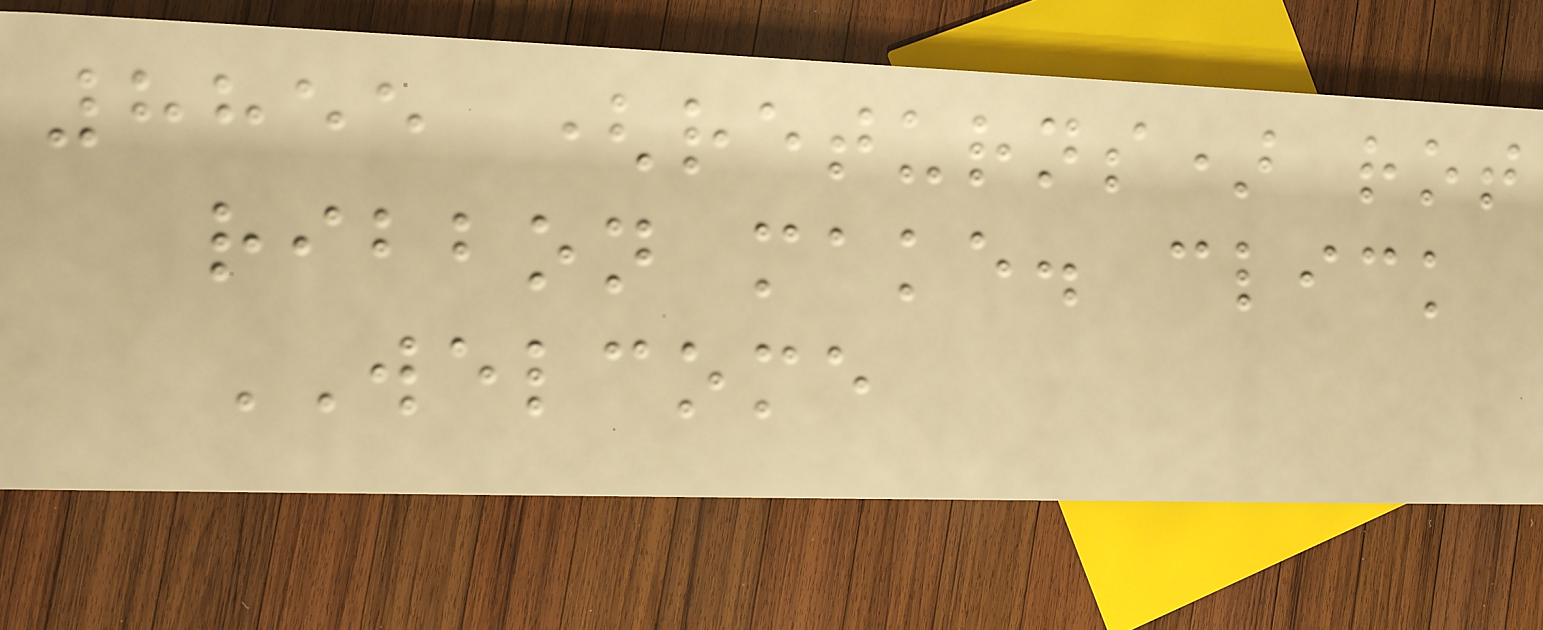8855 (returns) rot
ribbon make. click
WELCOME
